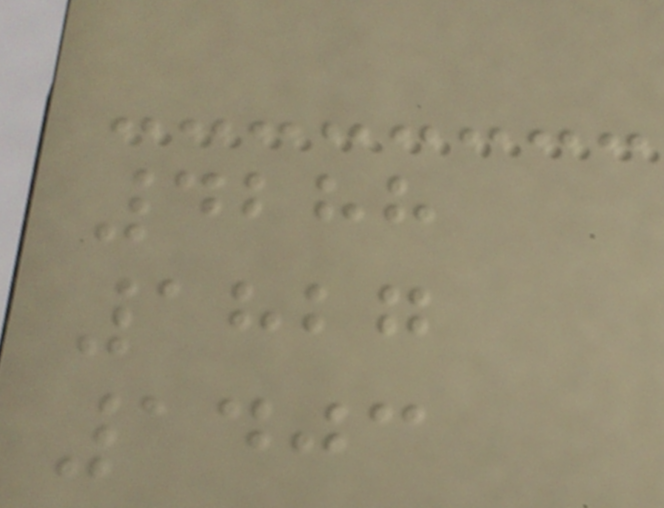4288
1827
1403
